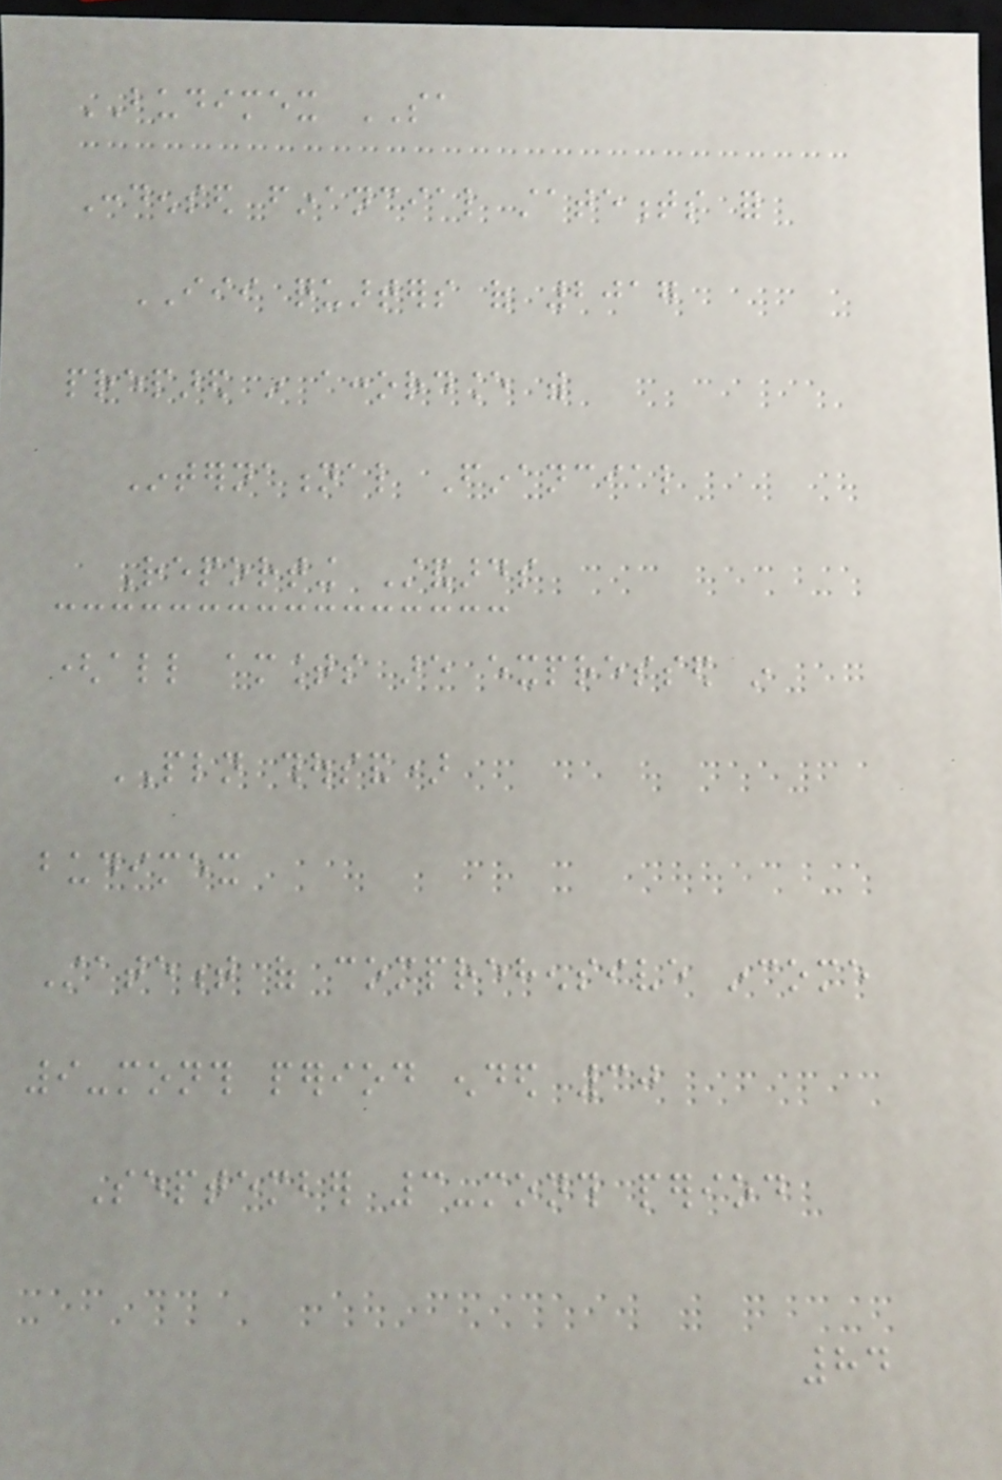BUDIMEX SA
Condensed financial statements for
III quarters of 2017
prepared in accordance with
International Financial
Reporting Standards
(all amounts are expressed in
PLN thousand)
budimex
Statement of comprehensive income
9-month period ended 30
September 3-month period
84
